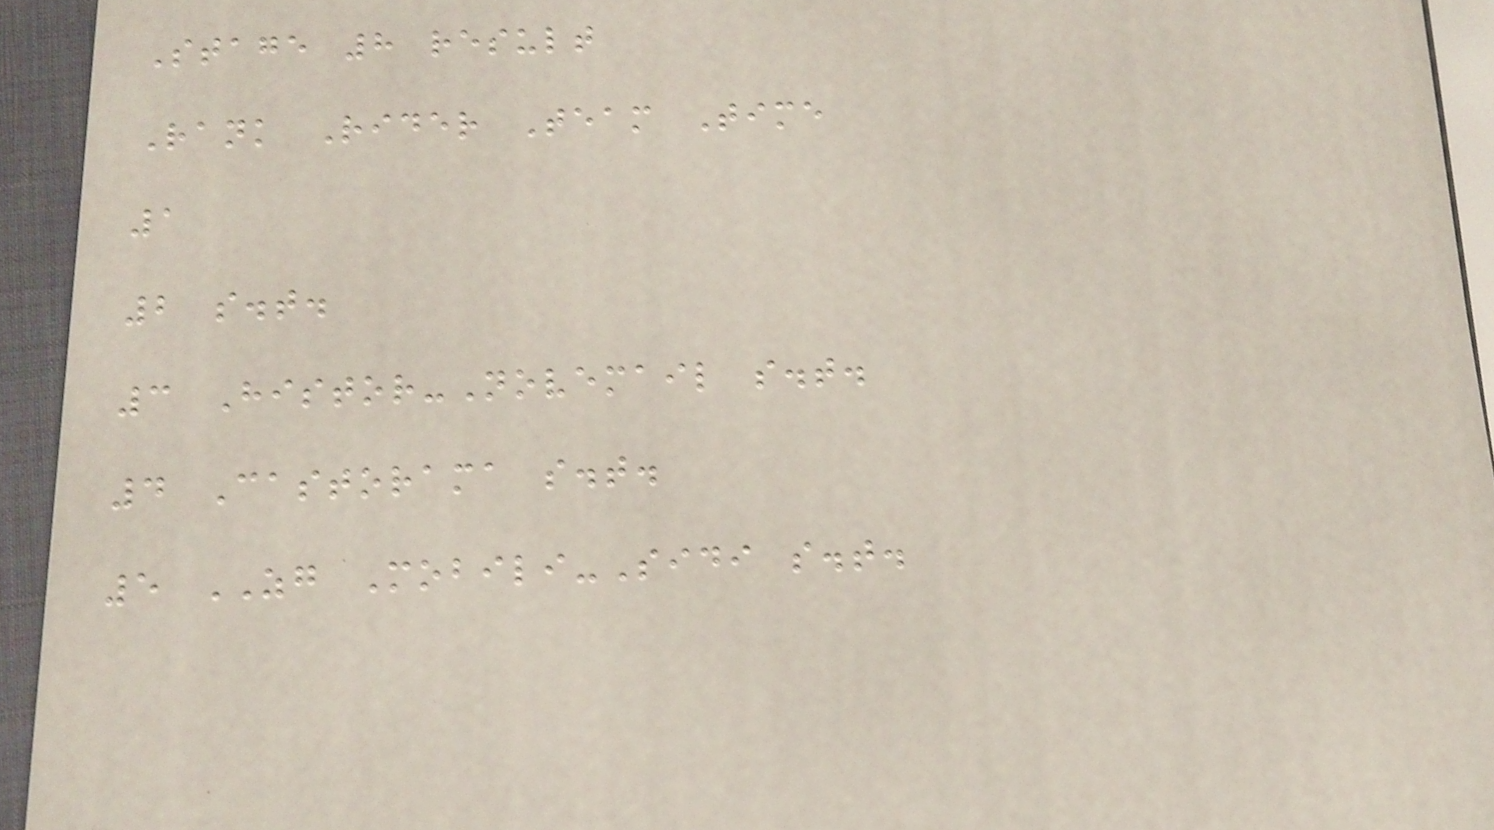Stage 8 result
Rank Rider Team Time
1
2 s.t.
3 Histor-Novemail s.t.
4 Castorama s.t.
5 ZG Mobili-Sidi s.t.
